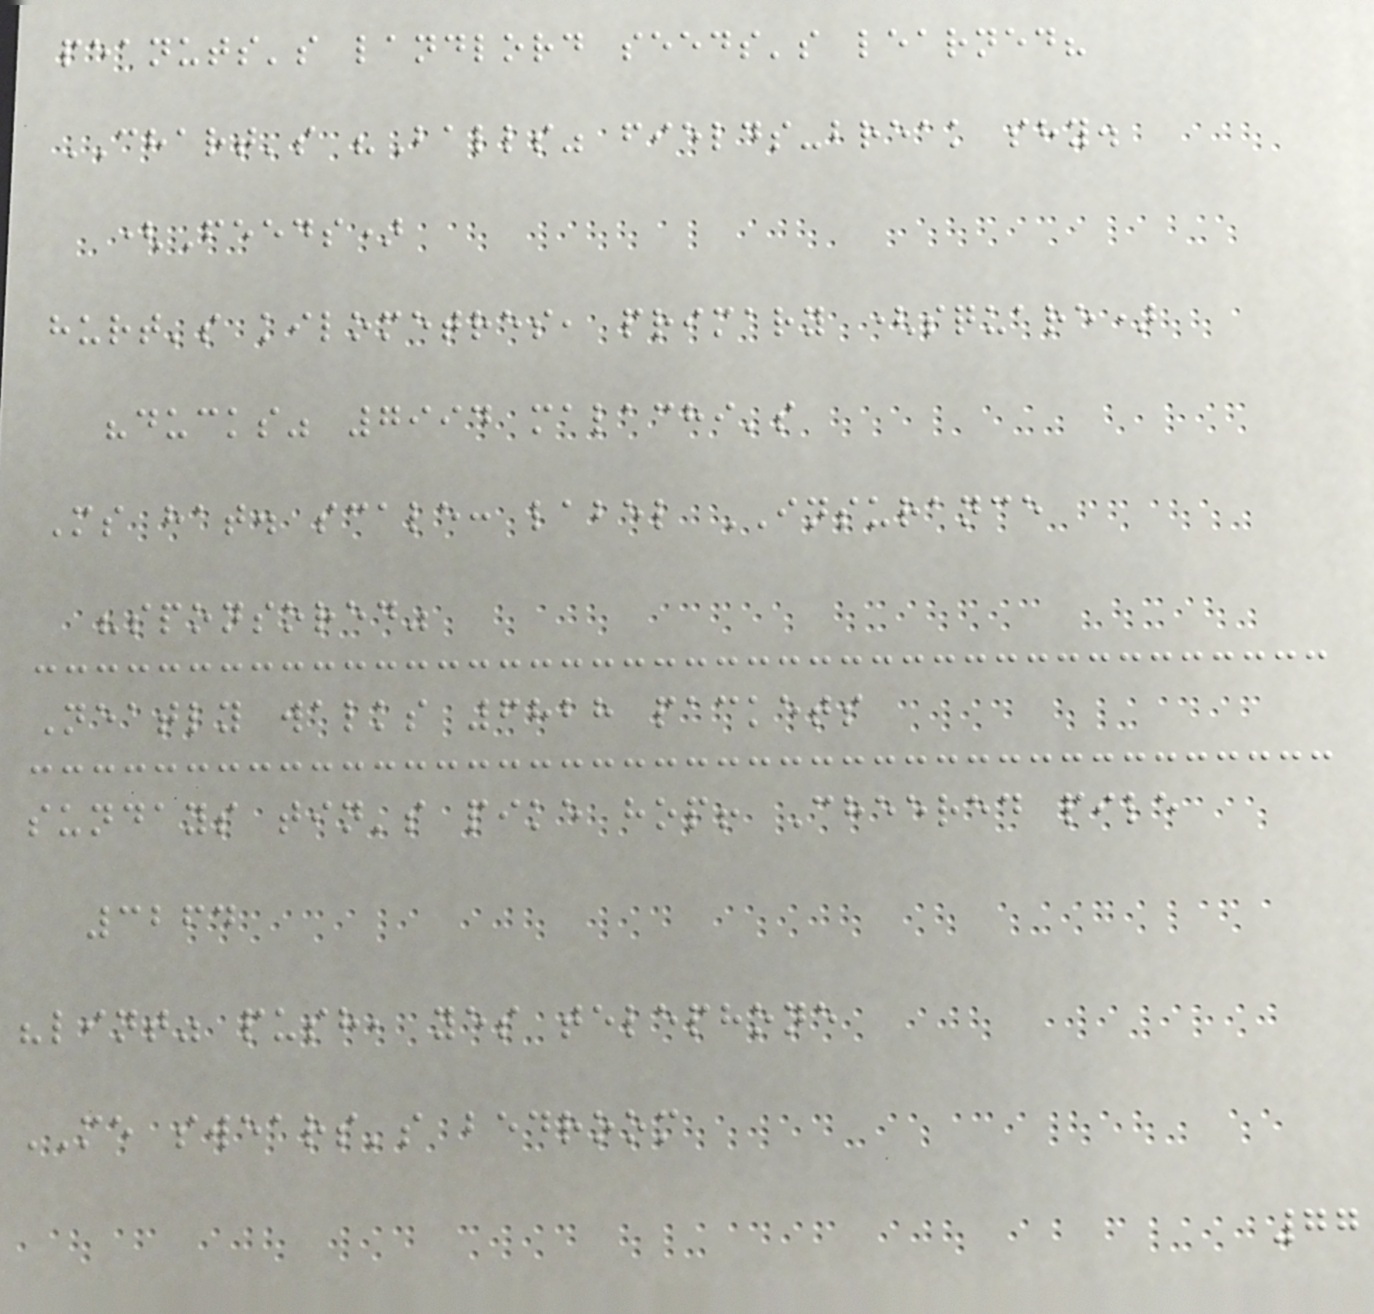peanuts's landlord seeds's learned?
CHART's "Balls" fields-break shy.
(Feeds)
hurt's kilometres, primary (square)
"ducks" 7994 malachi's
Ms hat. scale: label INSURANCE
"sponsored"
Neatly walks 6828 packets
sundays tin's pike hop! Cheered pile
3264
"lint" push, yes telephone
ME swears's bedroom
77
